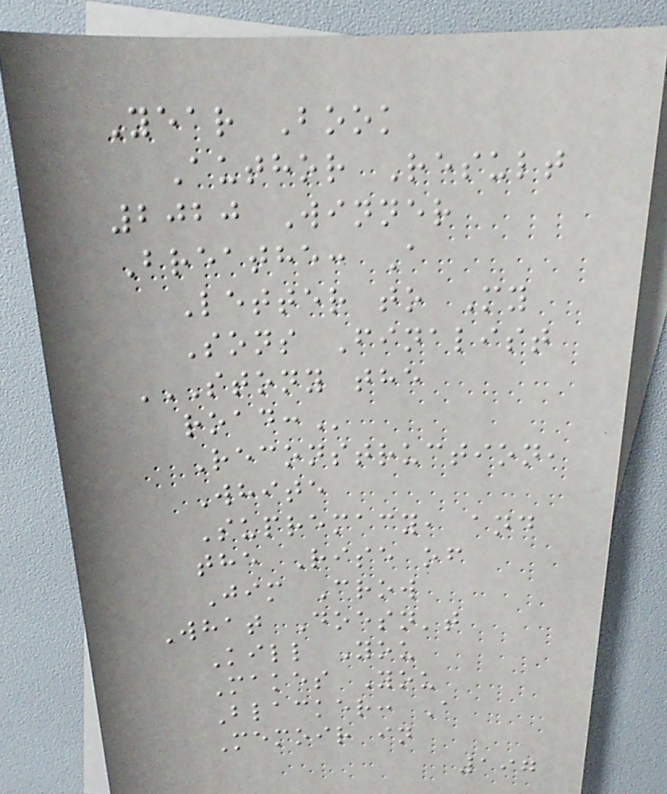Year Book
Author Result
2020 Winner
Breathe: A
Letter to My
Sons Finalist
STONY THE
ROAD:
Reconstruction,
White
Supremacy, and
the Rise of
Jim Crow
What Doesn't
Kill You
Makes You
Blacker: A
Memoir in
197
